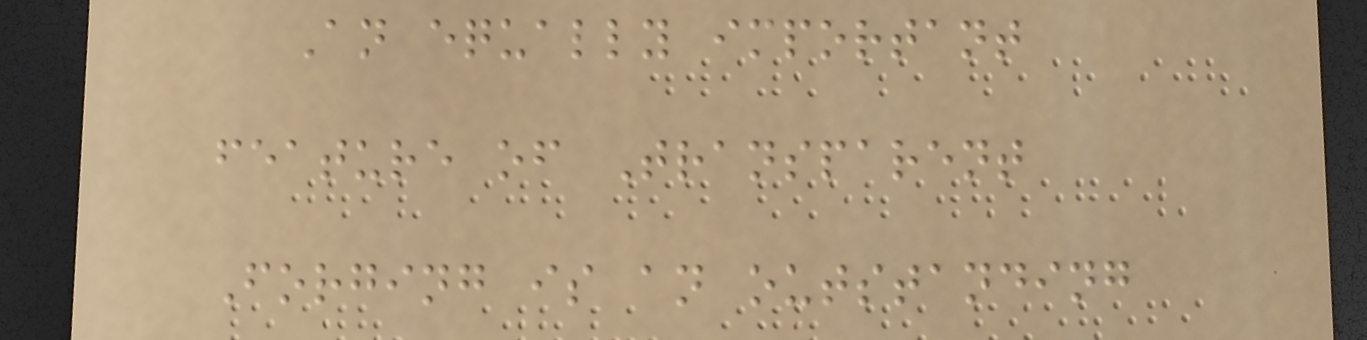An equally important
feature of Transparent
Forging is an outstanding
